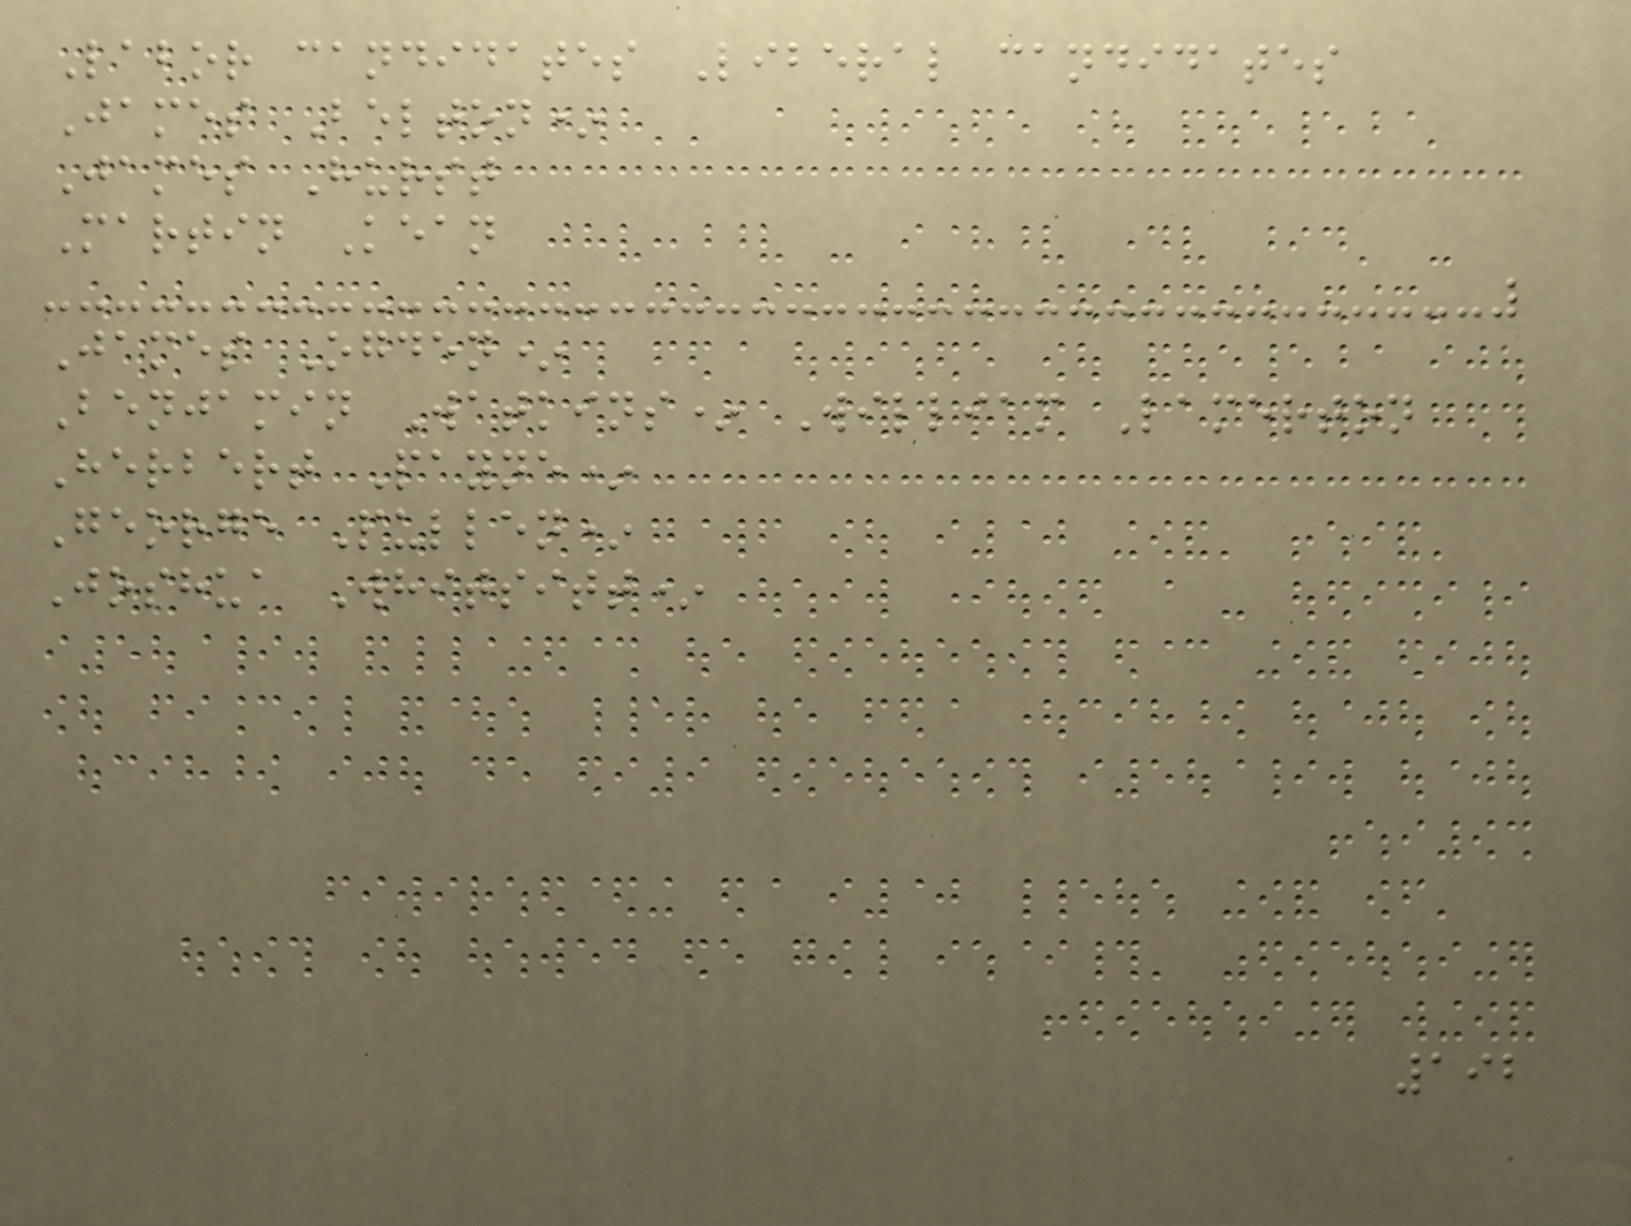Labor candidates Liberal candidates
James Belton*
James Hurst
Martin Kean
James Ogden*
Benjamin Watkins* William Lamerton
Herbert Payne*
George Pullen*
Joshua Whitsitt*
192
